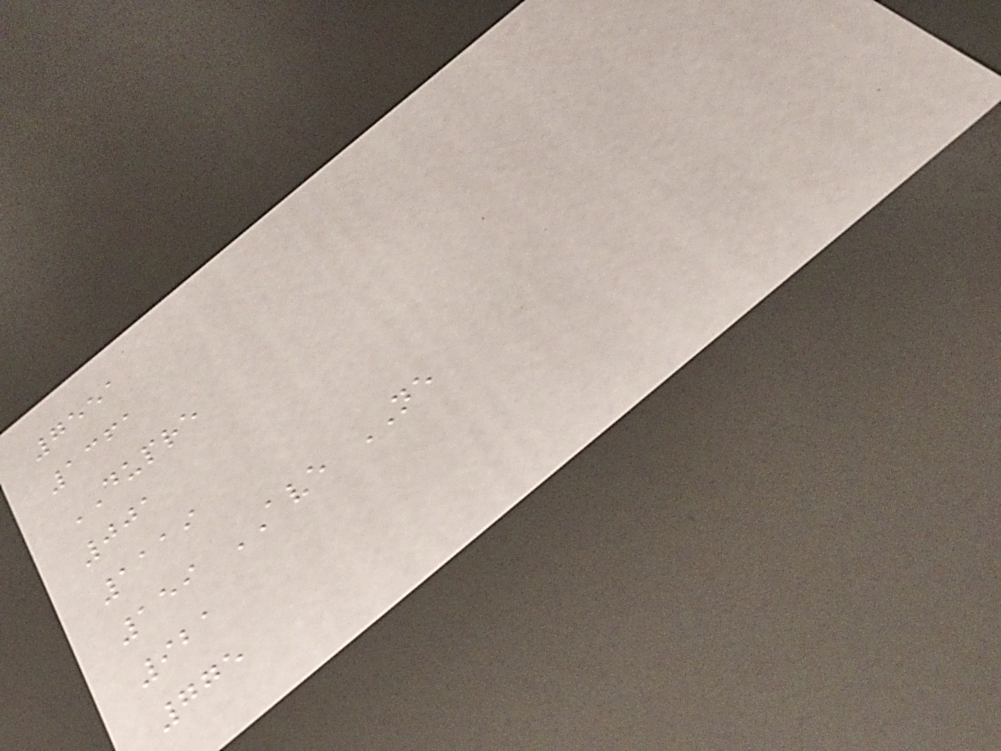7551
1361
DUPRE
001
1119
159 AVE NE
921
775
